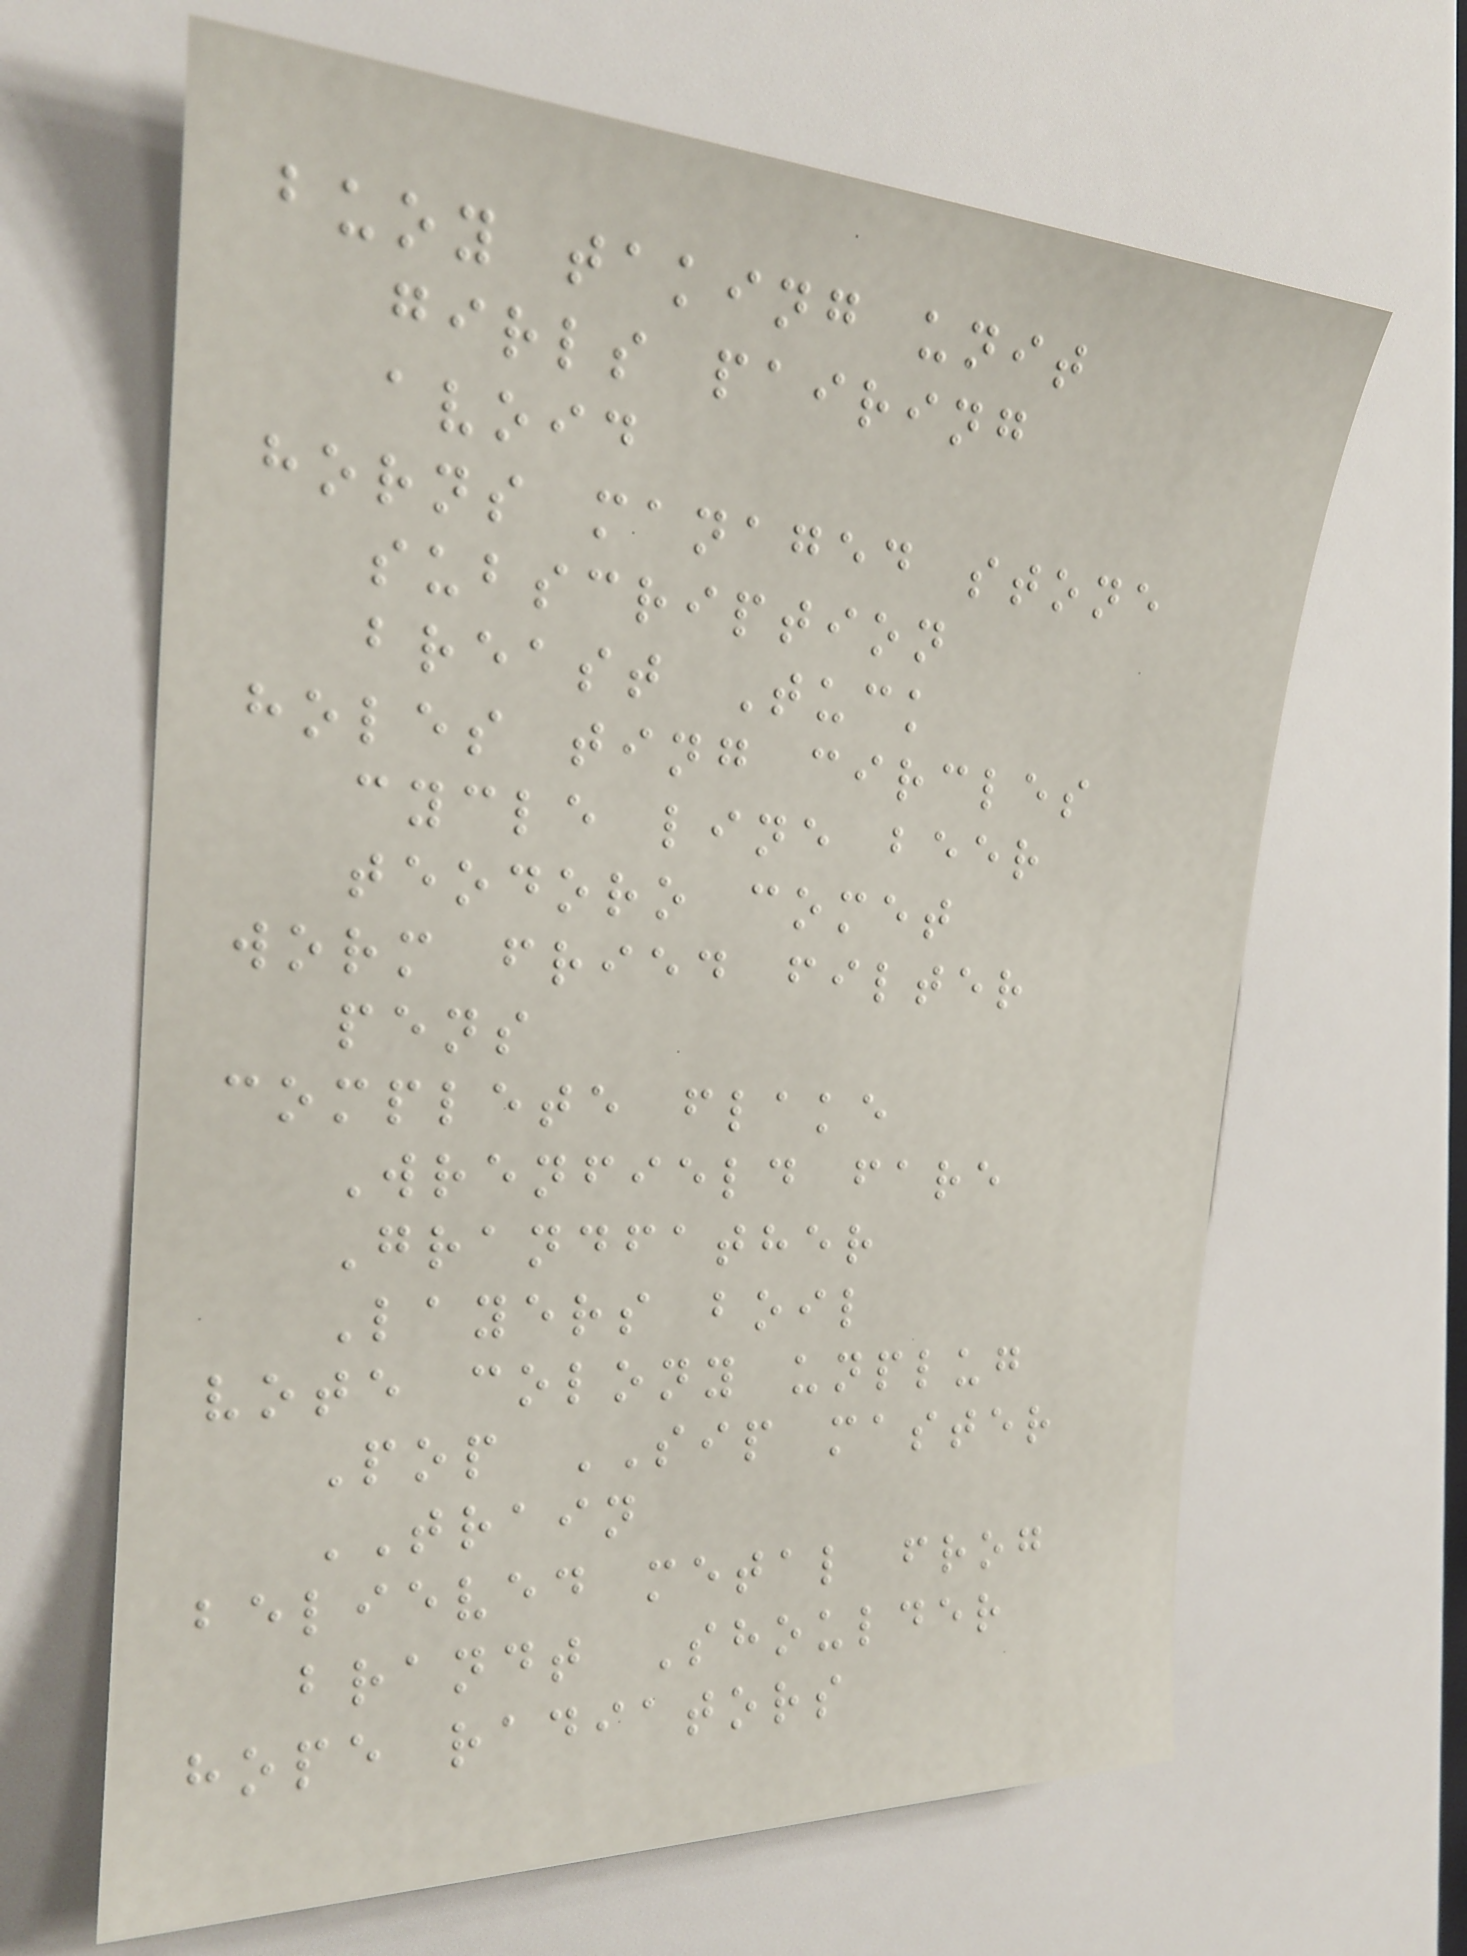buoy taking unit
girls pairing
avoid
horns managed stone
subscription
breast Tuck
holes ting circles
cycle line beer
teodoro comet
worm fried filter
pens
complete flake
Wrenfield fare
Grandfather
Layers boil
vote colony unplug
Pop SIP master
TRAIN
believed metal frog
brandt Shoulder
hope radiators
